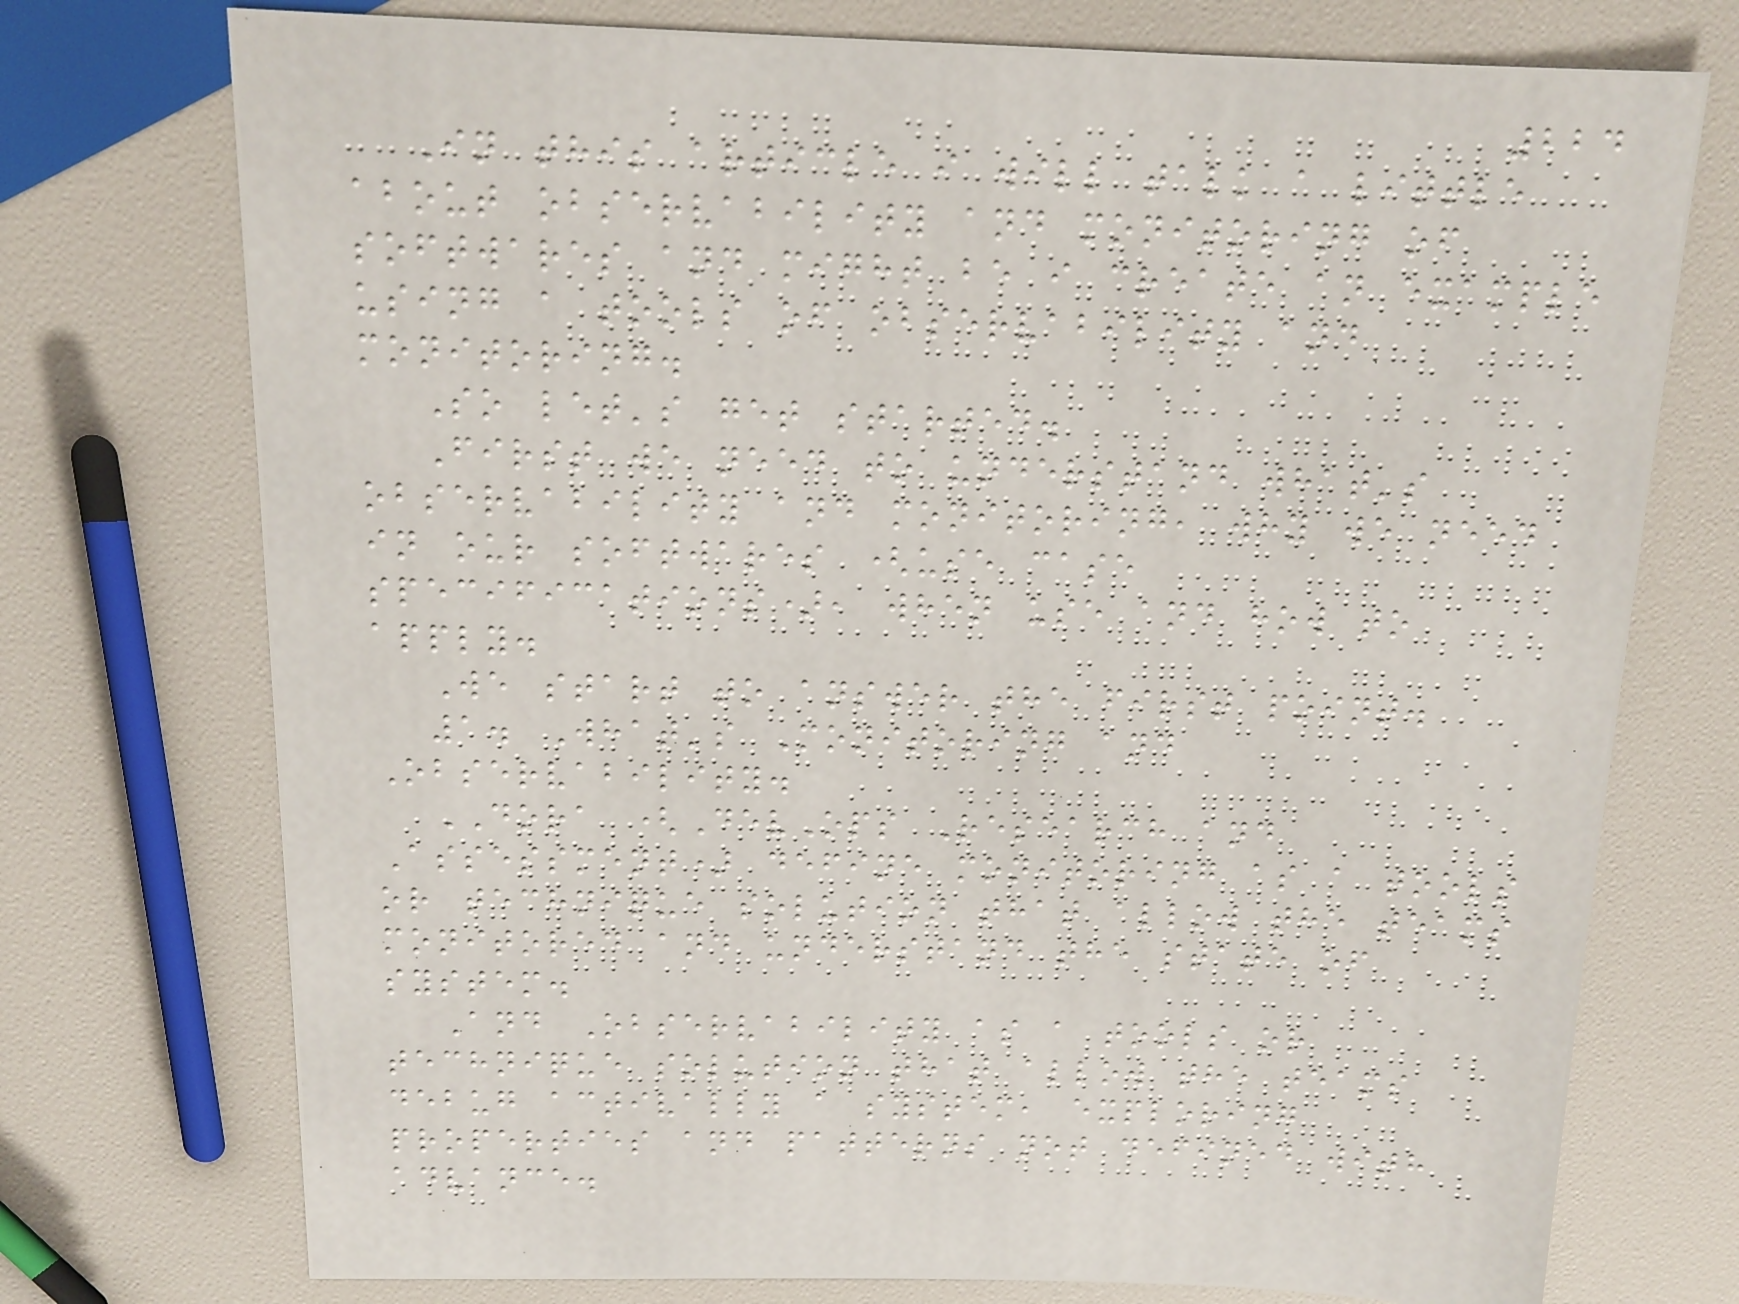224
In this article i will talk a little
about observability and monitoring of
softwares and might be i create an example
using a tools of observability and
monitoring.
So let's get started.
First we need to understand what's
observability and monitoring, why we need
in our softwares (use case
specifications), when use and how to
apply.
We start to answer the first point.
1. What's Monitoring and
Observability.
DORA (DevOps Research and
Assessment) define monitoring as a tools
or technique solution that allow the teams
monitored and understand the state of
system.
And Observability as a tools or
technique solution that allow the teams
debug activally a system, exploring
properties and patterns not defined with
advance.
